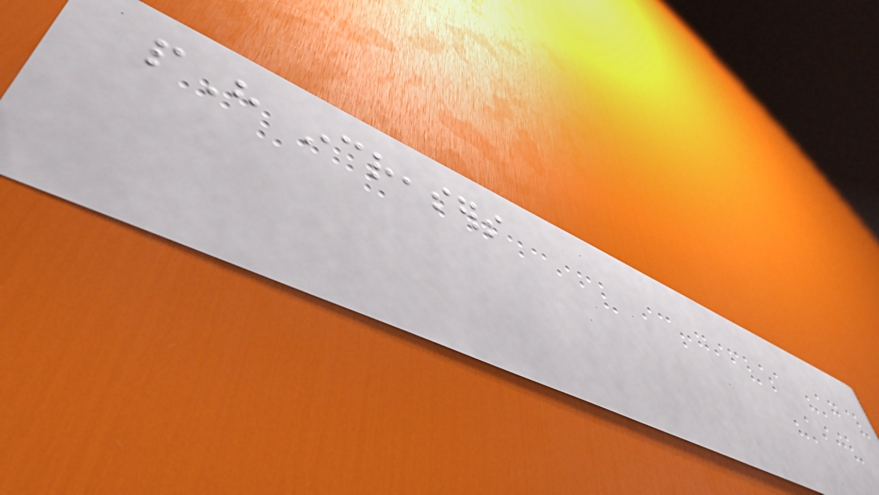pH increasers
